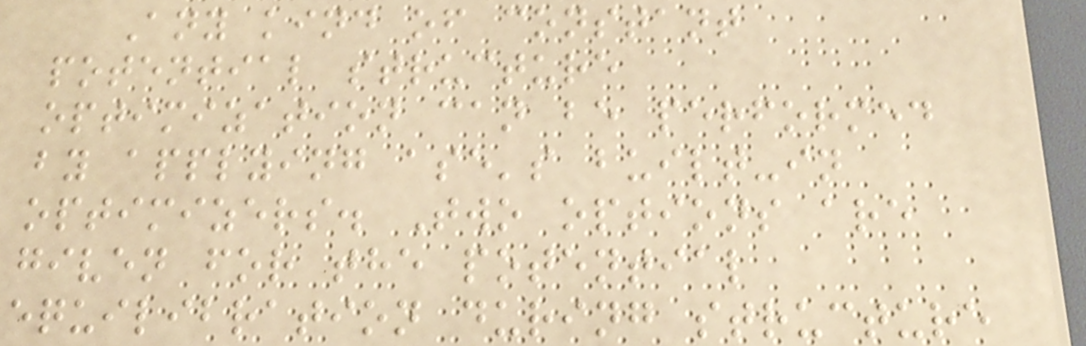Any kind of constant
potential structure
optimization can be performed
by applying ase's built-in
optimizers. Two options are
given for the potential
equilibration during structure
